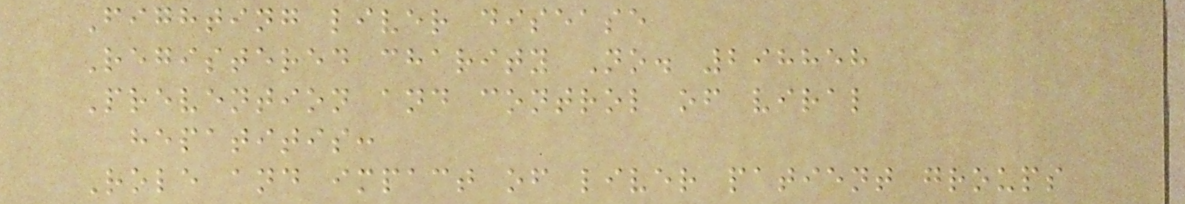Fighting liver disease
Registered charity No. 298858
Prevention and control of viral
hepatitis:
Role and impact of liver patient groups
